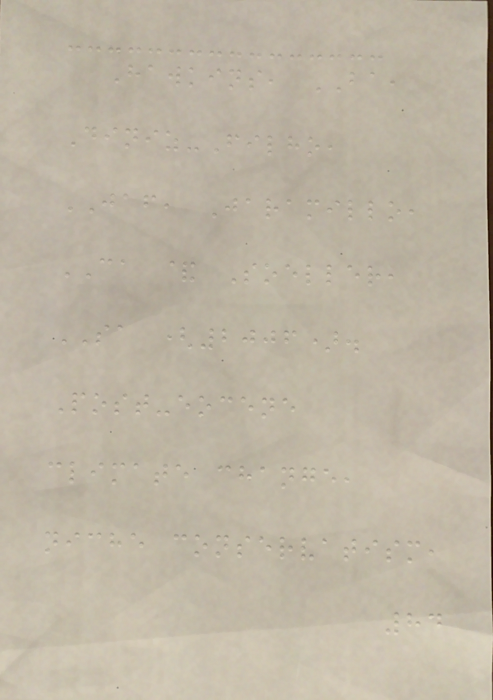Hawkins, BA,
Diniz-Filho,
JAF, Jaramillo,
CA & Soeller,
SA (2006).
Post-eocene
climate change,
niche conservatism,
84
